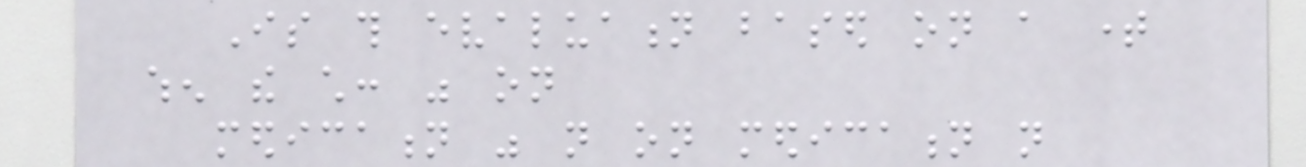Is this evaluation based on a time
when the child: was on
medication was not on medication not
